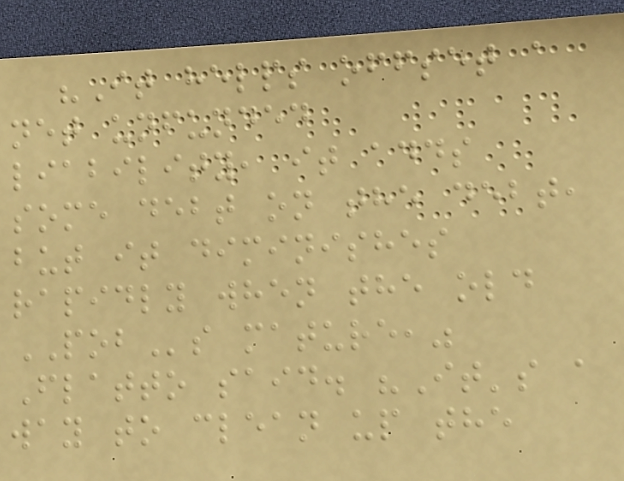"It helps offset a
net unfunded
liability, it adds
some debt on the debt,
but it diminishes
rapidly when the old
POBs mature,"
Flatto said. "It's a
way to clean up the
